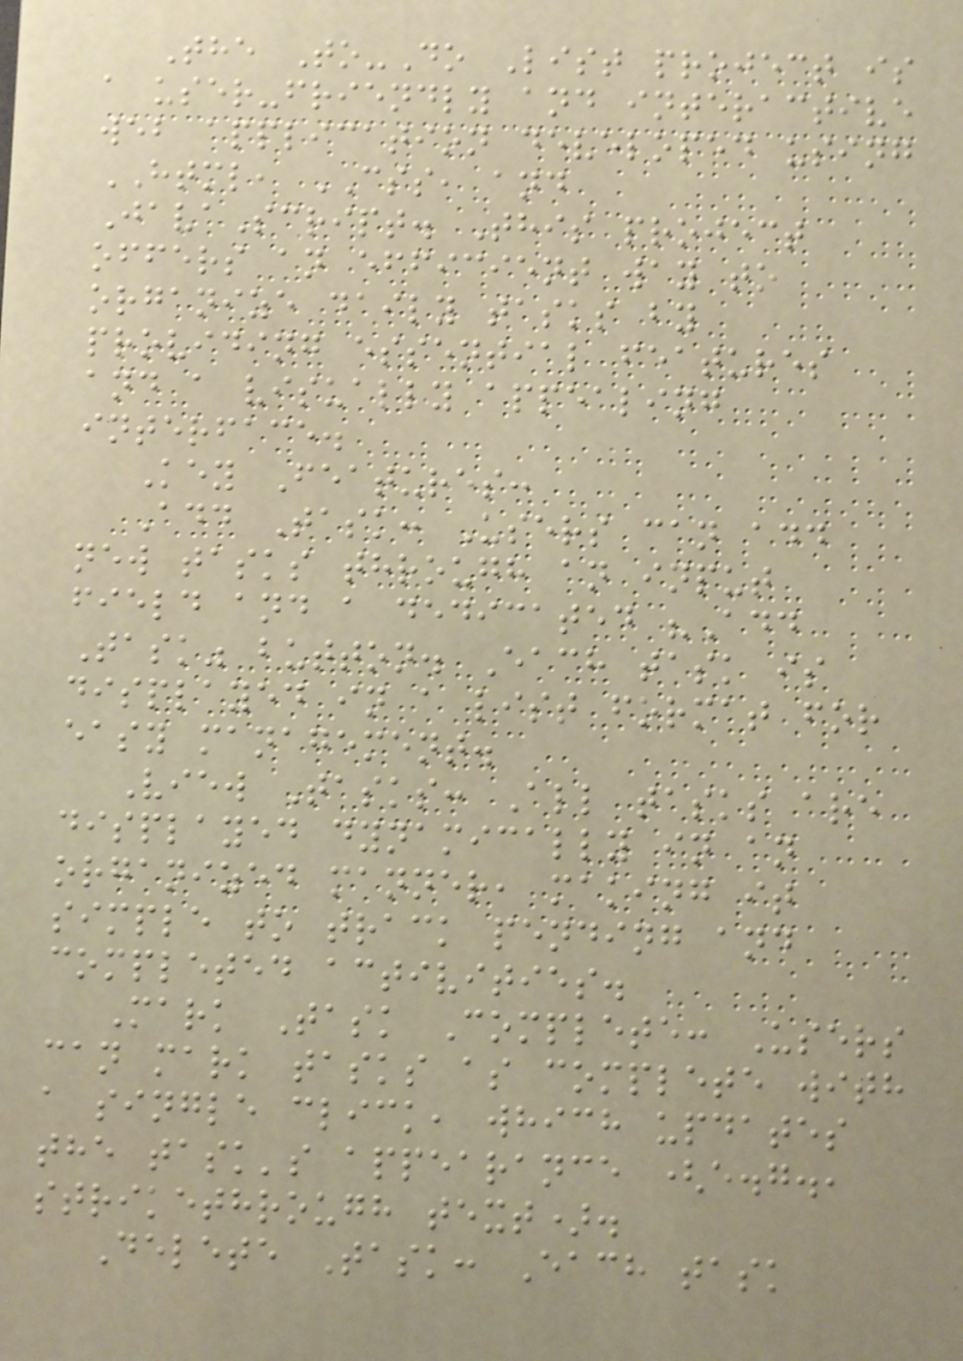The To-Do List project is
a user-friendly and interactive
web application developed using
HTML, CSS, and
JavaScript. This project
offers an efficient way to
organize daily tasks by
providing essential features
and a visually appealing
interface.
Key Features:
Add Task: Users can add
new tasks through an input
field and a dedicated "Add
Task" button. Each task is
displayed in a list format for
easy management.
View Tasks: All tasks are
displayed dynamically in an
organized manner, making it
simple to track pending and
completed activities.
Mark Task Complete: Users
can mark tasks as complete with
a single click, which updates
the task's appearance (e.g.,
strikethrough text).
Delete Task: Each task
